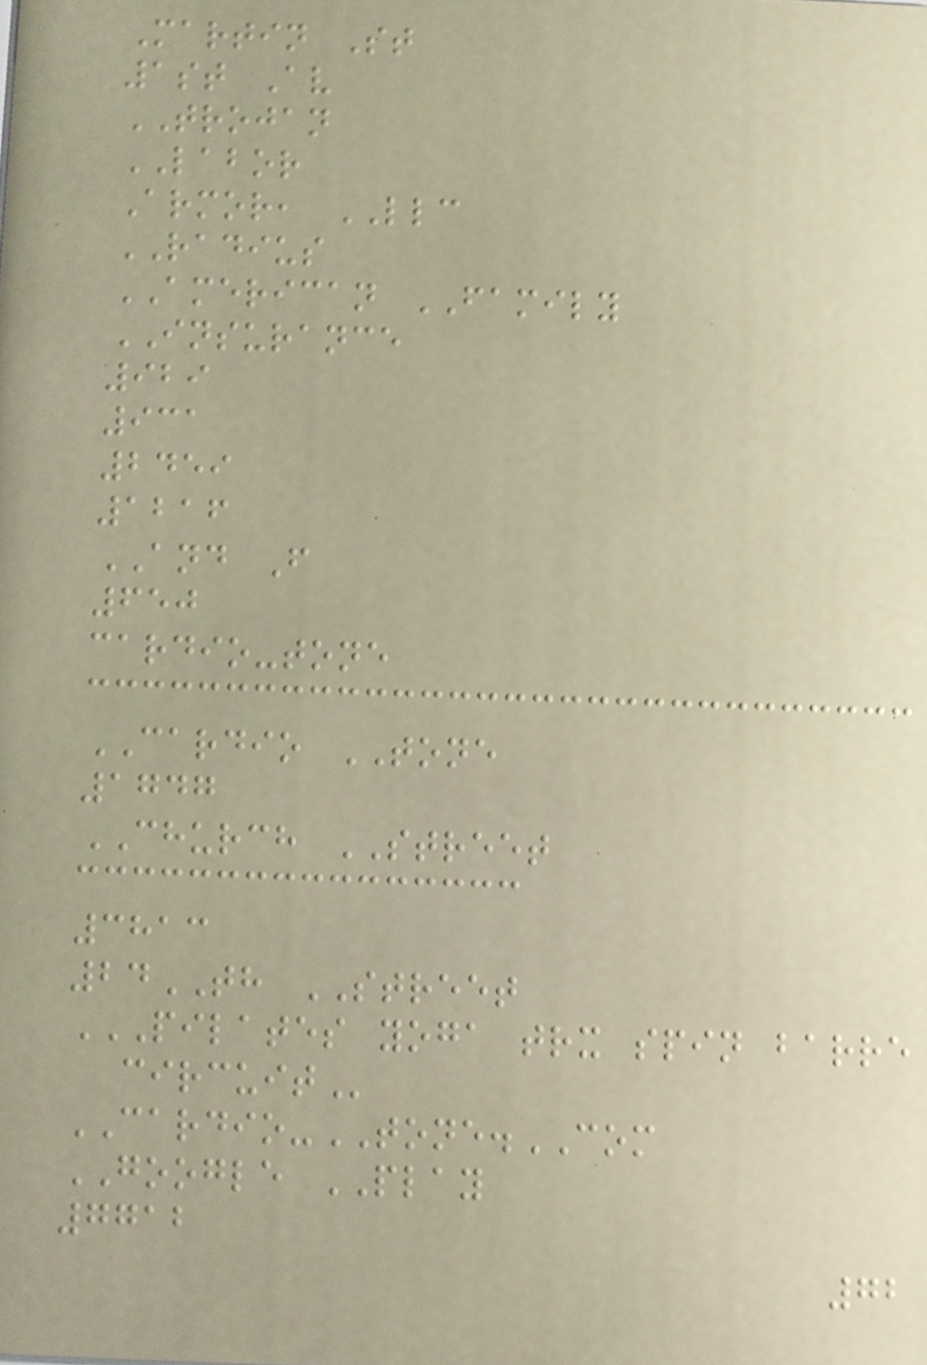Martin St
1st Av
TROJAN
LABOR
Armor, LLC
RADIUS
AMERICAN FAMILY
INSURANCE
929
931
2459
1216
AND F
650
cardio-tone
CARDIO TONE
1747
CHURCH STREET
3813
24TH STREET
PILATES YOGA TRX SPIN BARRE
CIRCUIT
CARDIO-TONE.COM
GOOGLE PLAY
7712
72
